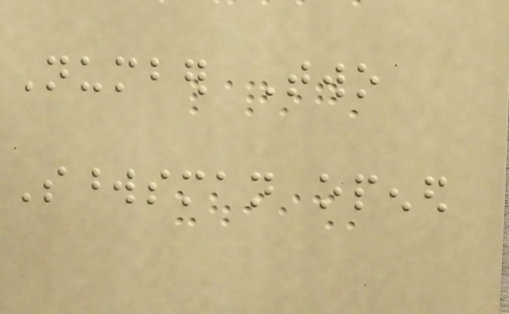Number Two
Swordsman opened
